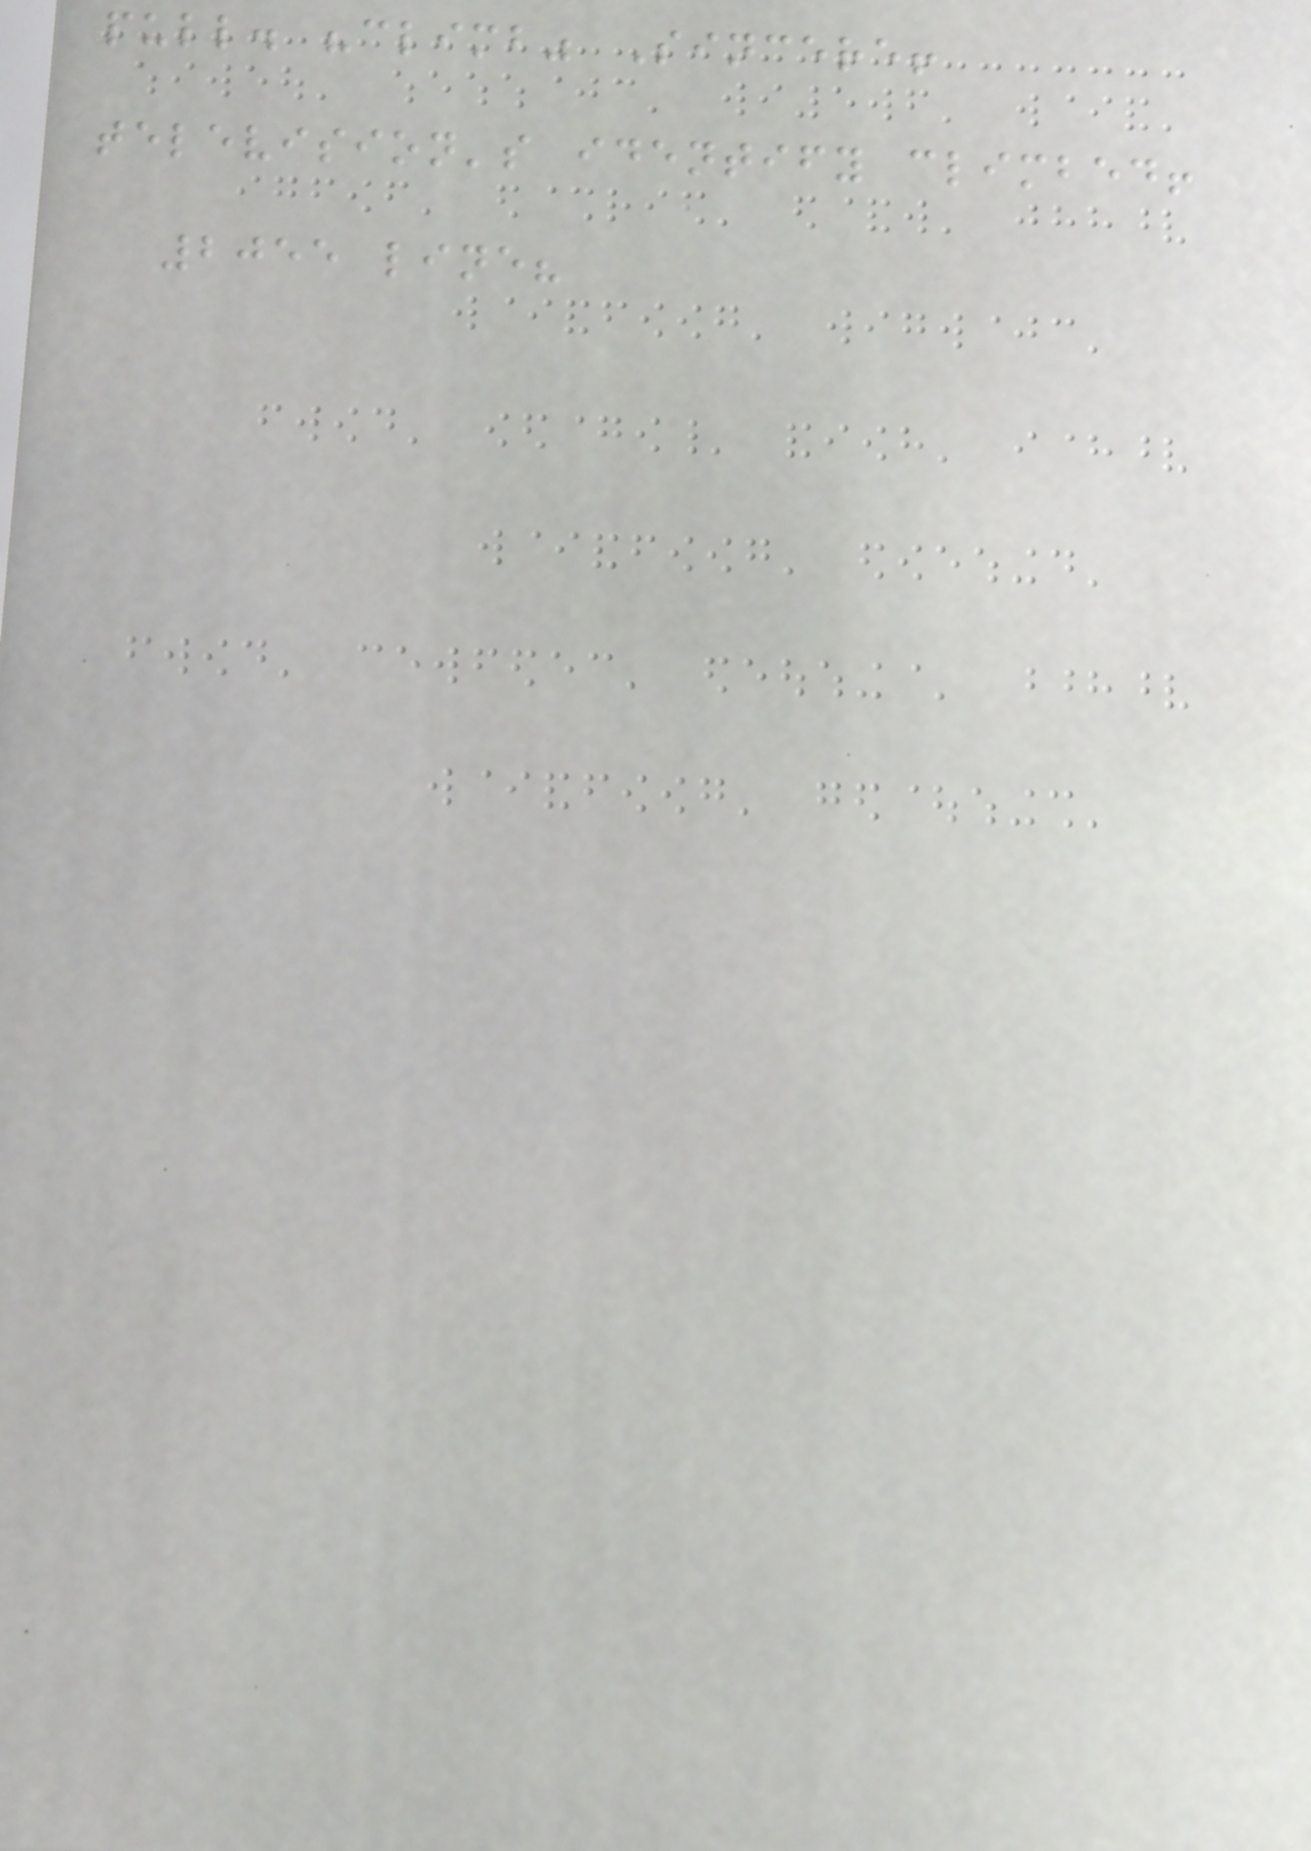pull. "climb" Sincere!
television's identify climbed!
2055 line?
